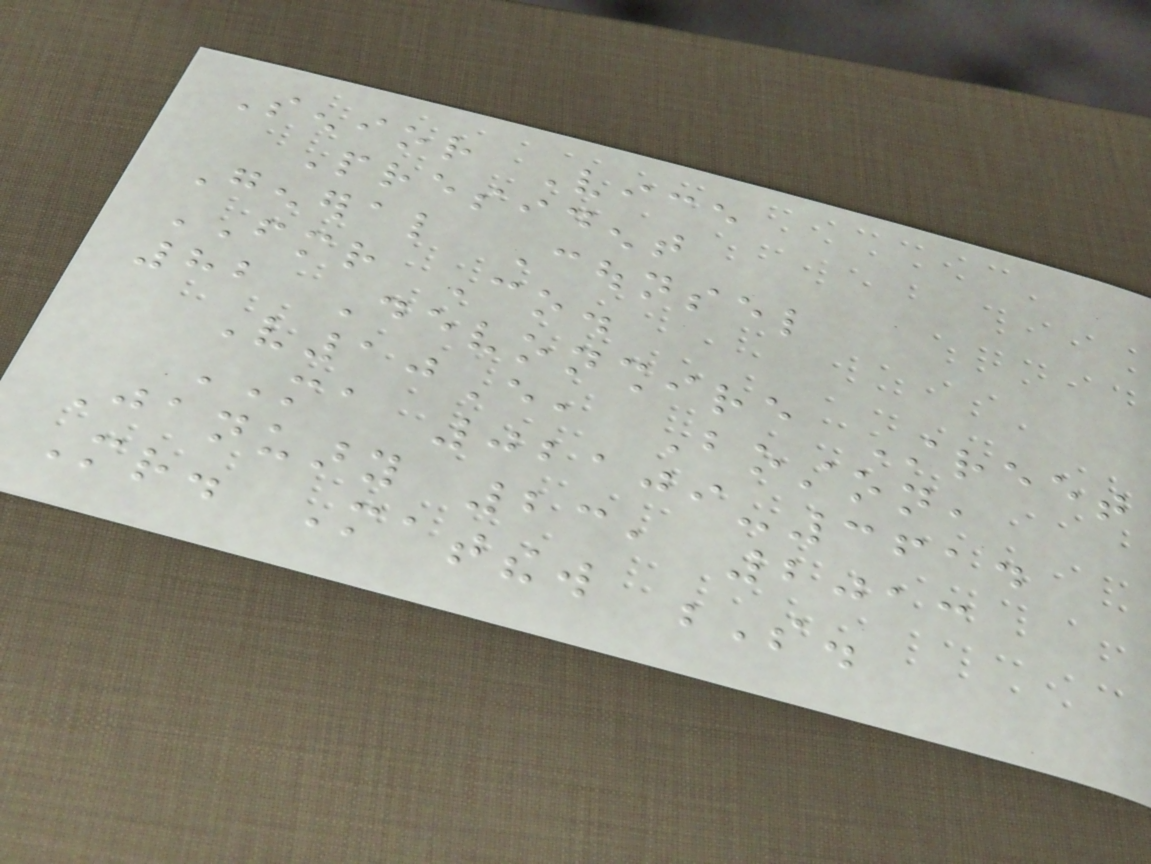Senior Vice
President
General Counsel
FMR Co.
82 Devonshire Street
V10E, Boston,
MA 02109-3614
January 23, 2013
Mr. Matthew S.
